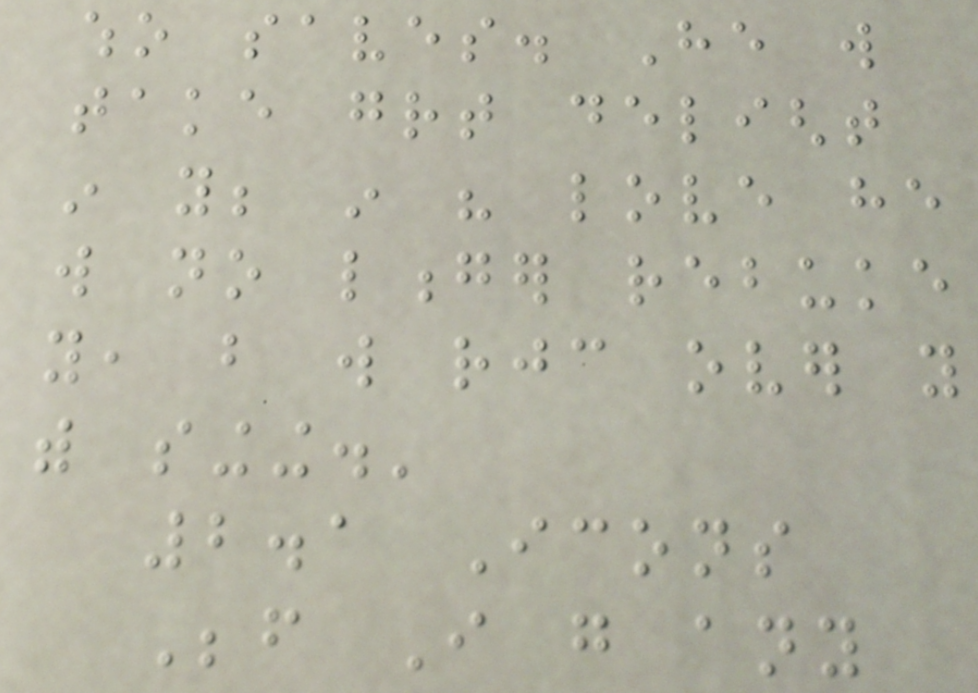who saves. He will
take great delight
in you; in his love he
will no longer rebuke
you, but will rejoice over you
with singing.'
2.1 Icons
Before I go any
